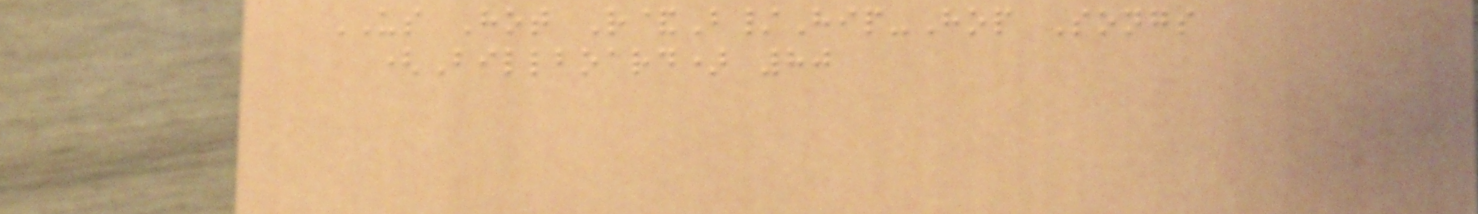US Hot R&B/Hip-Hop Songs
(Billboard) 80
